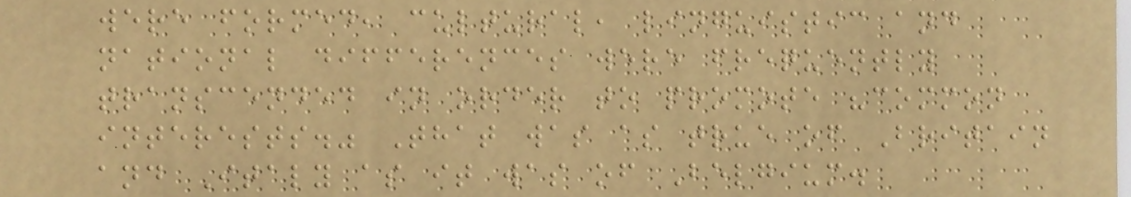were formed, cultural, linguistic and
national differences were frequently
transcended in order to promote "common
interests." That was as true of Britain
and Italy as it was of Belgium.
